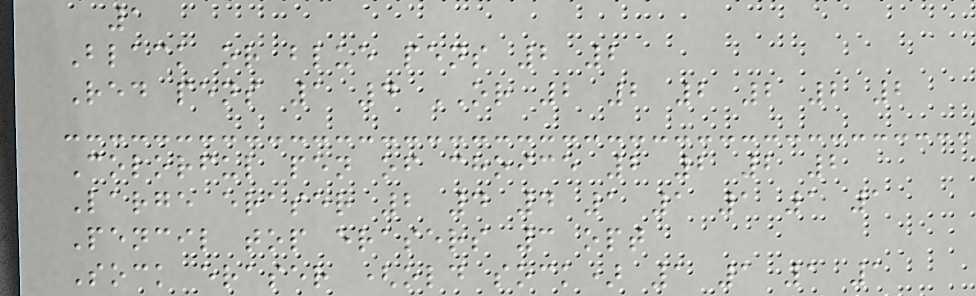1
Black or blue pens 2 2
Red pens 1 4 OR 2 2 2 2 2 2
Colorful pen of choice 2 2 2 2
Large eraser 2 4 4 1 1 1 1 1
Pencil top erasers 3 opt
Sock eraser (old sock) 1 1 1 1
